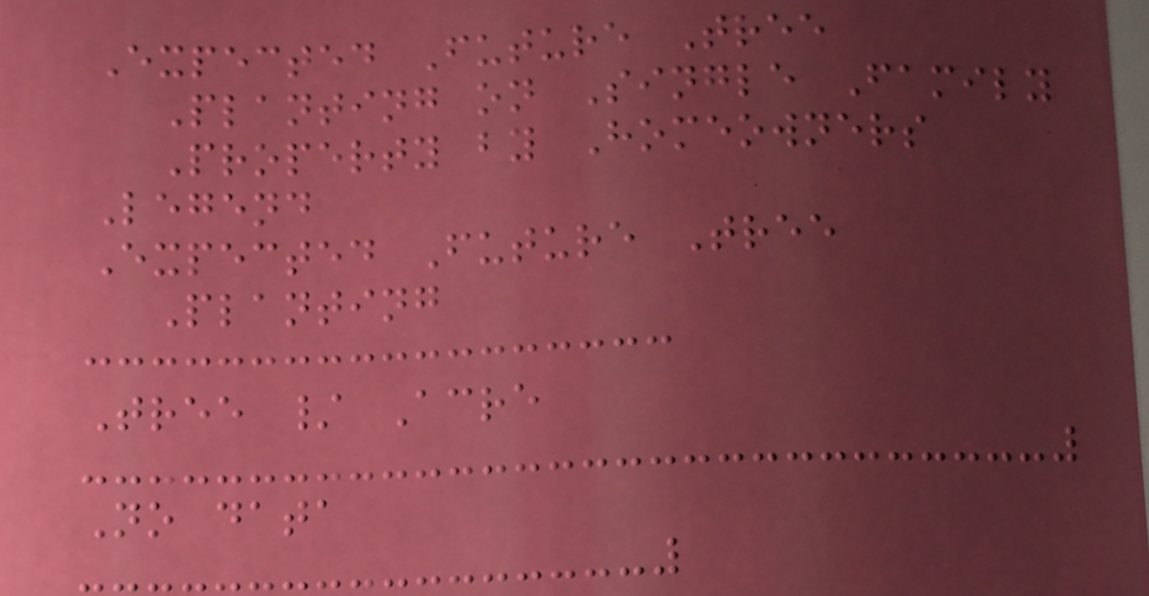Expected Future Tree
Planting on Single Family
Property by Homeowners
Legend
Expected Future Tree
Planting
Tree / Acre
No data
